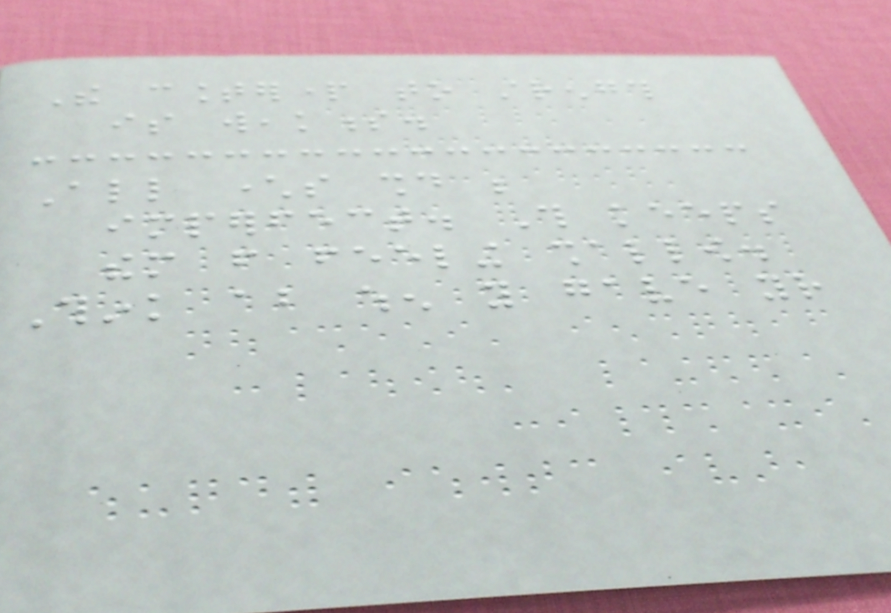The counterpart to strength
is weakness.
All characters should be
imperfect. This keeps
them from feeling shallow.
Think about when you gave your
